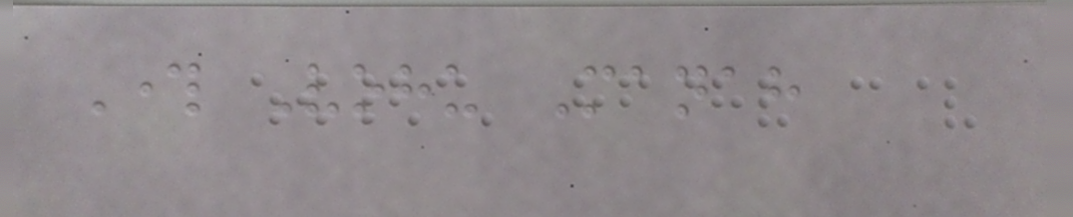Through Vohu Manah
